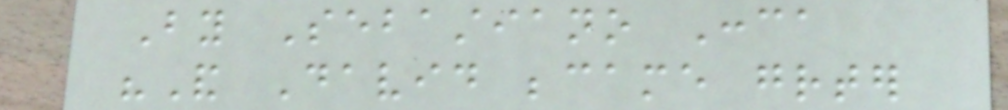By Sebastiano Conca
"And David became greater
